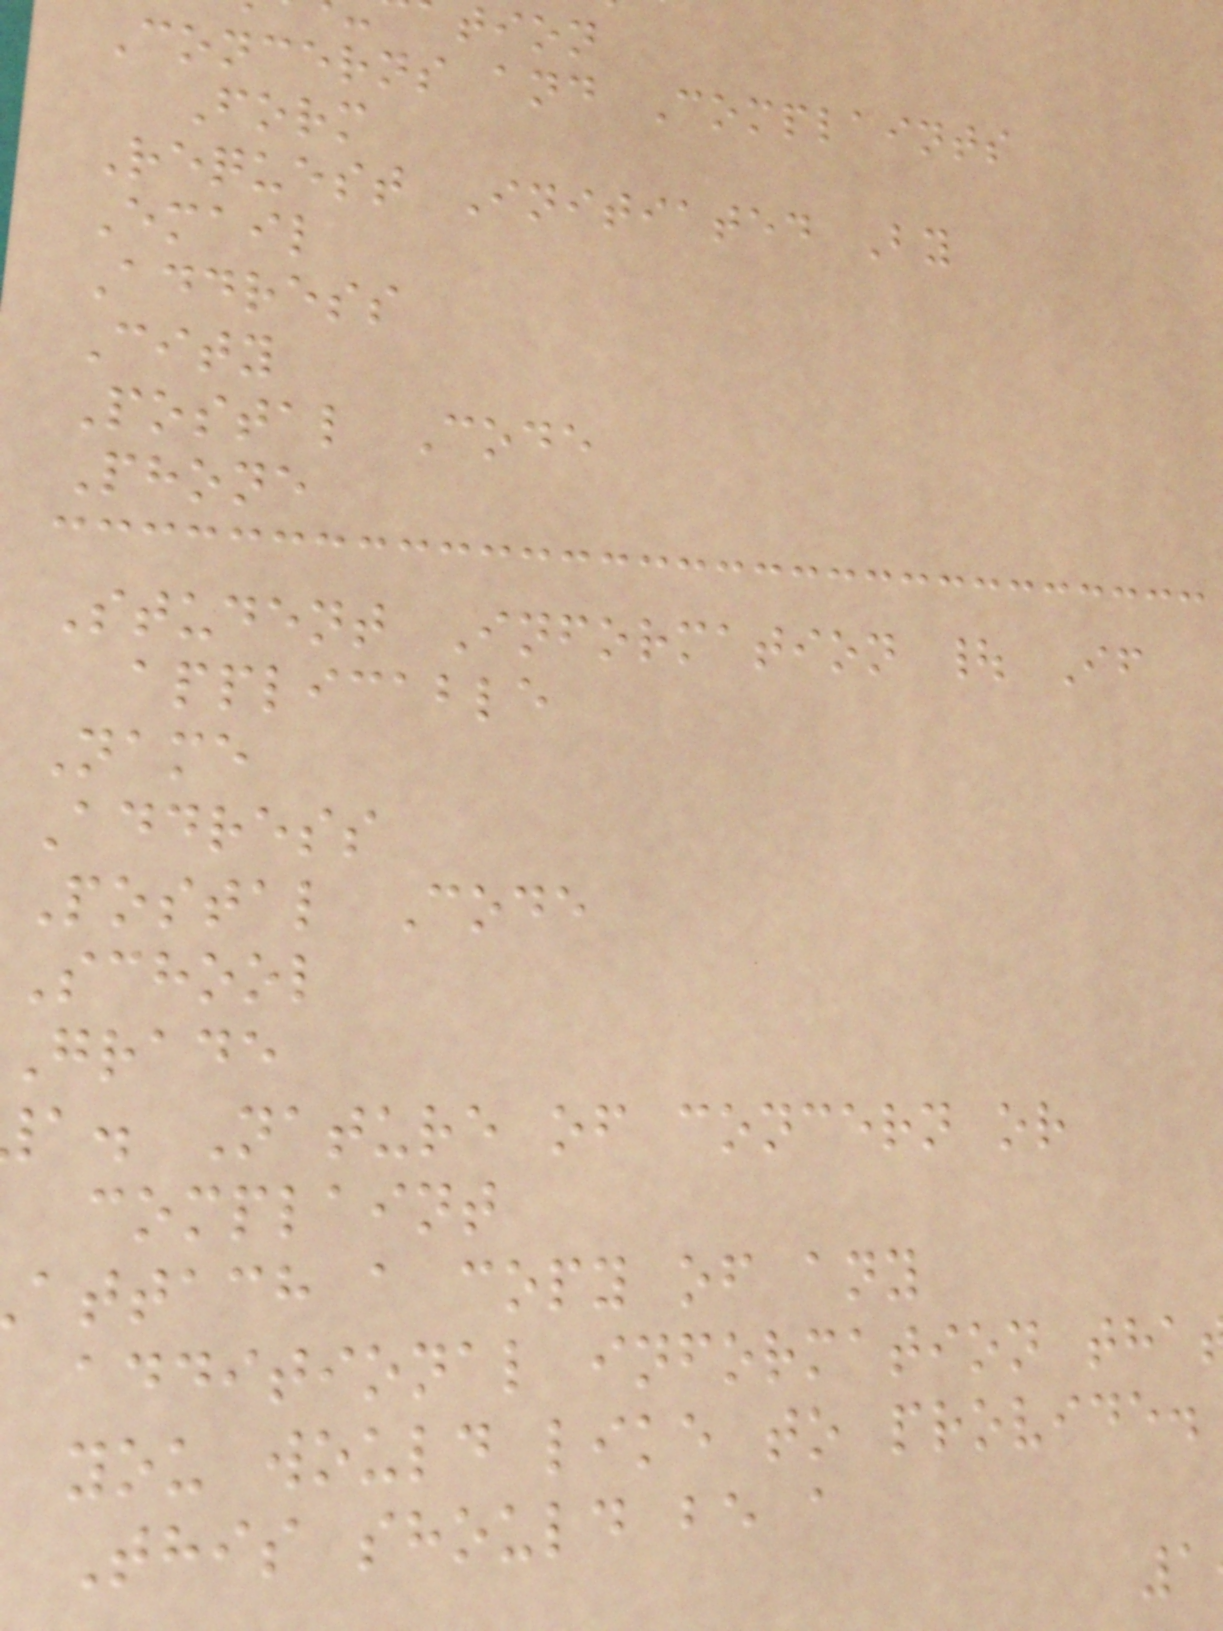tion
Concerns and Complaints
Form
Request Initiated By
Email
Address
City
Postal Code
Phone
Student Information | If
applicable
Name
Address
Postal Code
School
Grade
a. Nature of concern or
complaint
attach a copy of any
additional information tha
you would like to provide.
This should be a
